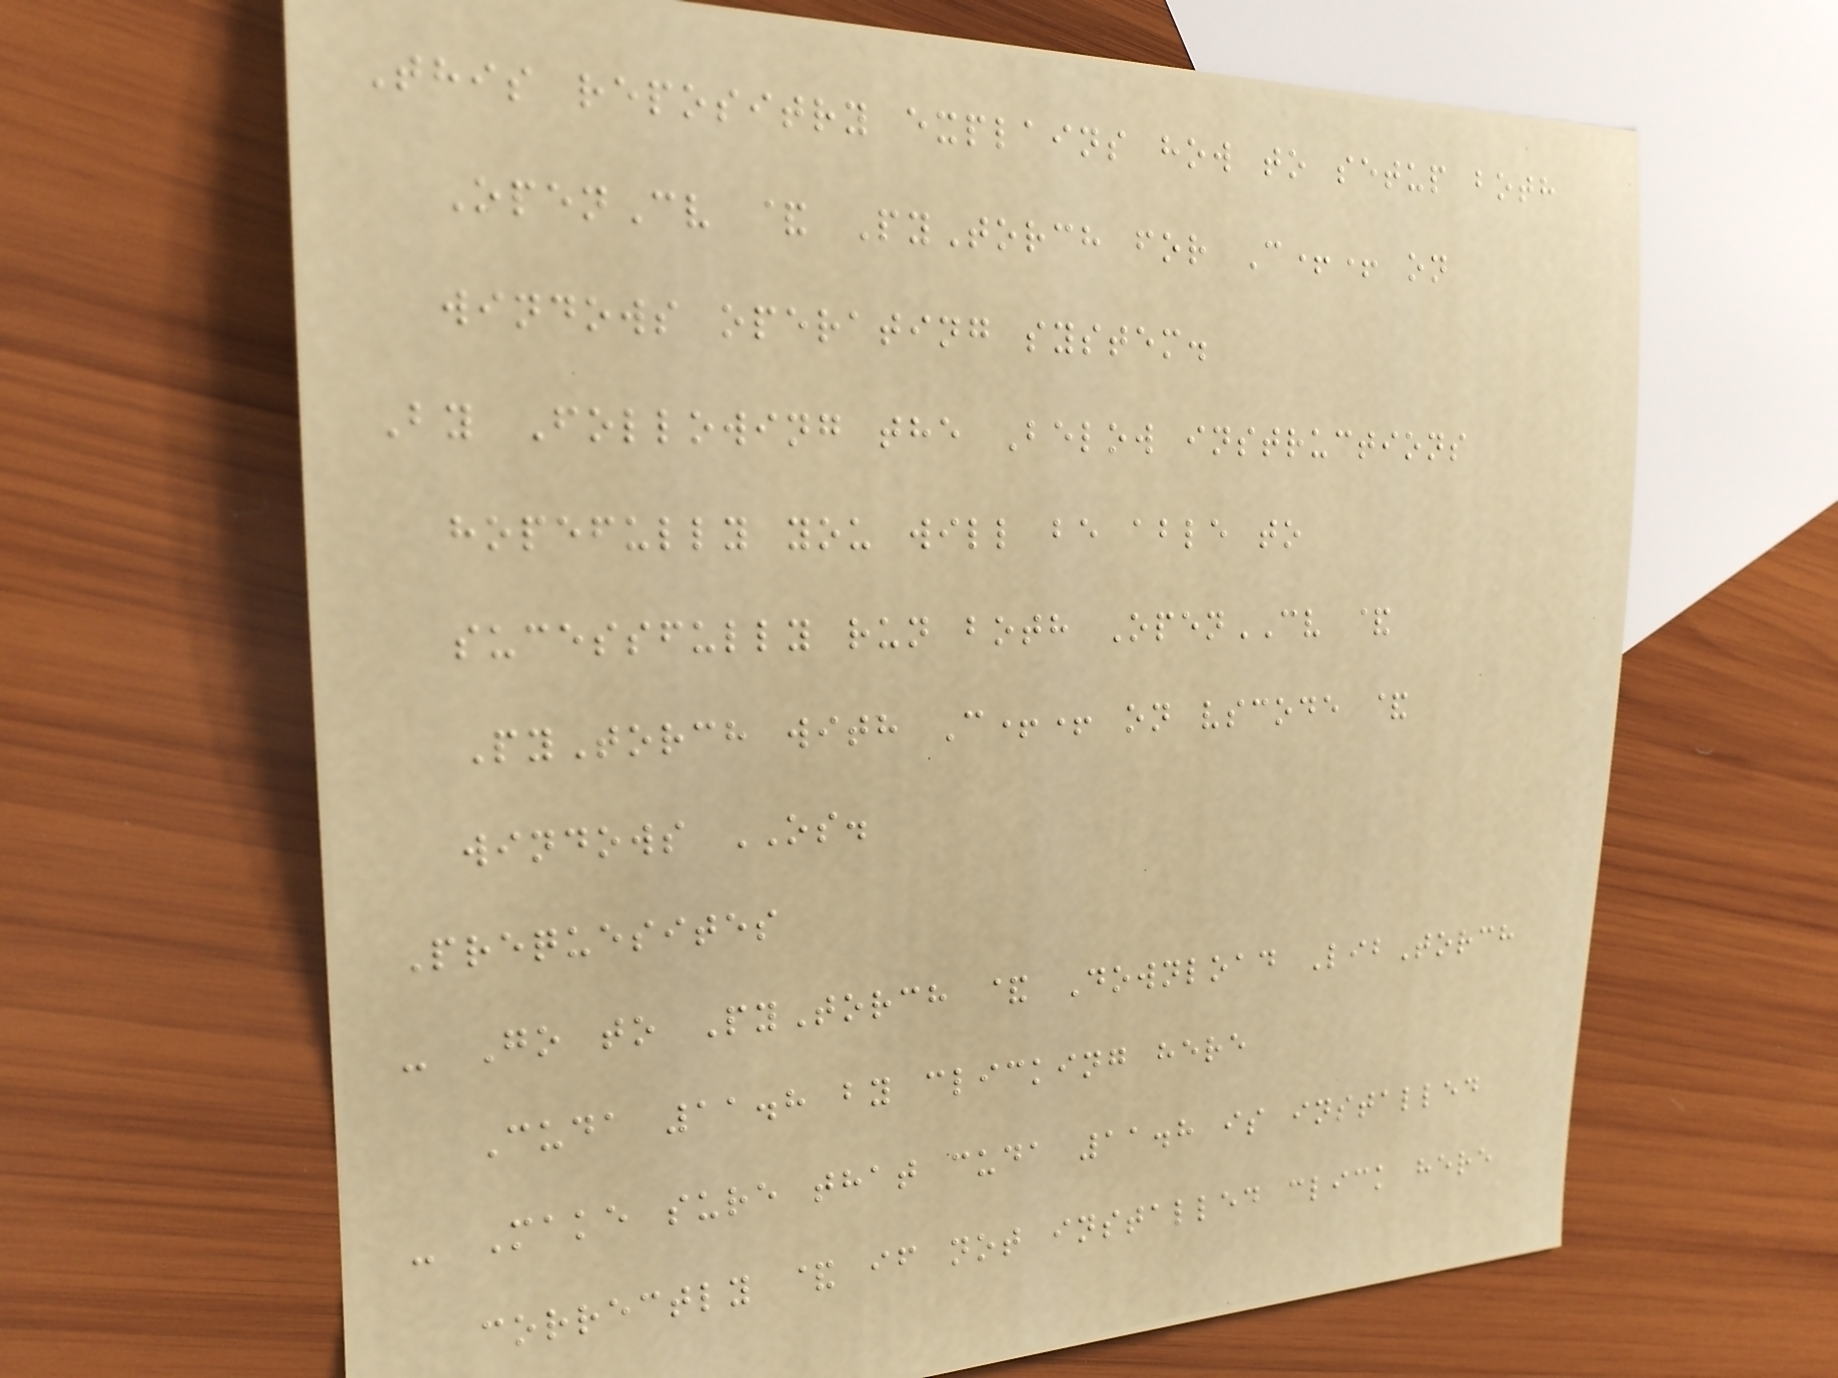This repositry explains how to setup both
OpenCv & PyTorch for C++ on
windows operating system.
By Following the Below instructions
hopefully you will be able to
sucessfully run both OpenCV &
PyTorch with C++ on vscode &
windows OS.
Prequesites
- Go to PyTorch & Download LibTorch
Cuda 11.8 by clicking here
- Make sure that cuda 11.8 is installed
correctly & if not installed click here
